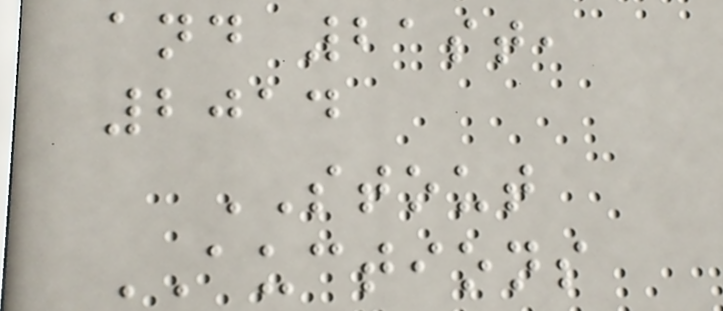and 21st,
2014
STOUT
AUCTIONS
